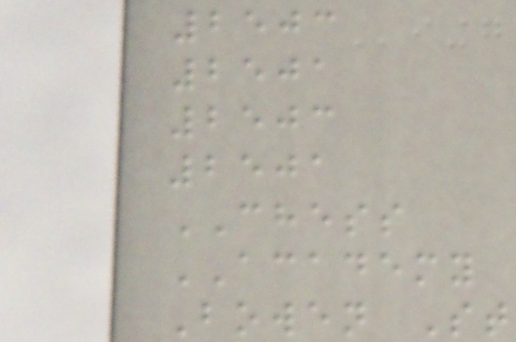2503
2501
2503
2501
CHESS
ACADEMY
Bowen St
